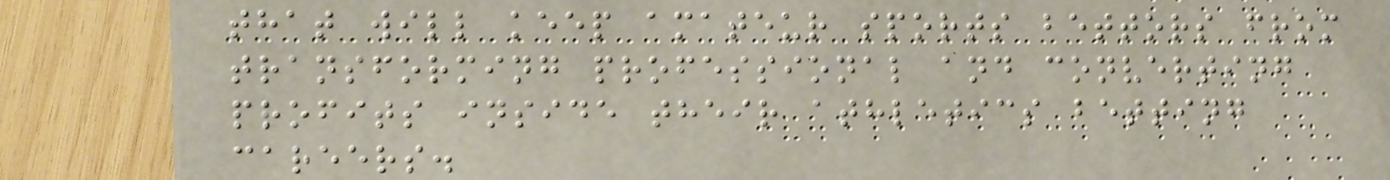that will keep amateur sports bettors from
transforming professional and converting
profits inside their athletics betting
careers.
